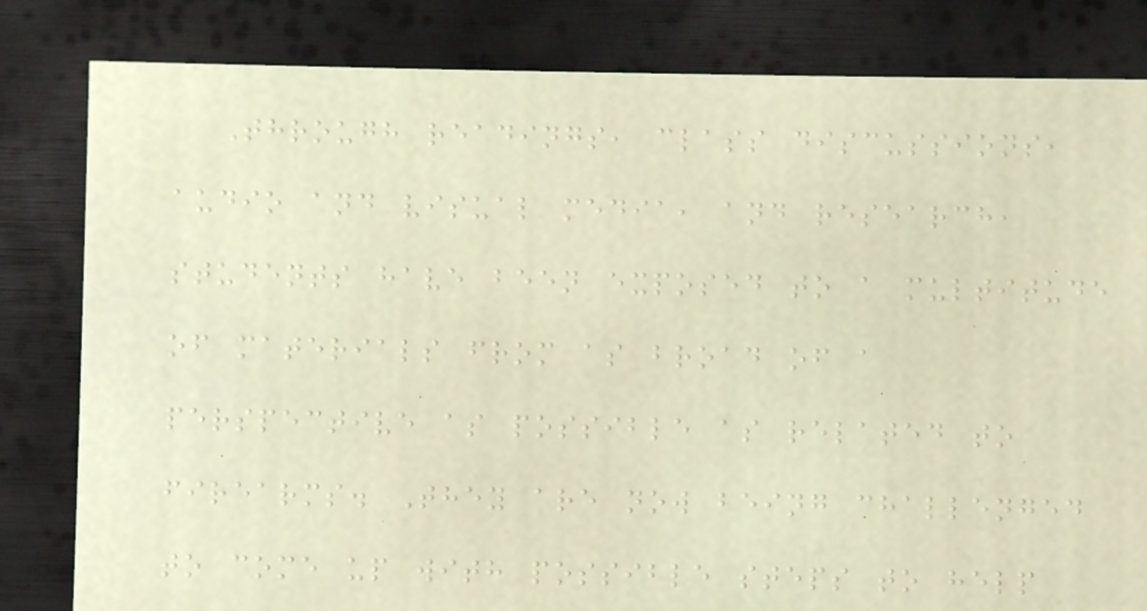Through readings, class discussions,
audio and visual media, and research,
students have been exposed to a multitude
of materials from as broad of a
perspective as possible as related to
firearms. They are now being challenged
to come up with possible steps to help
